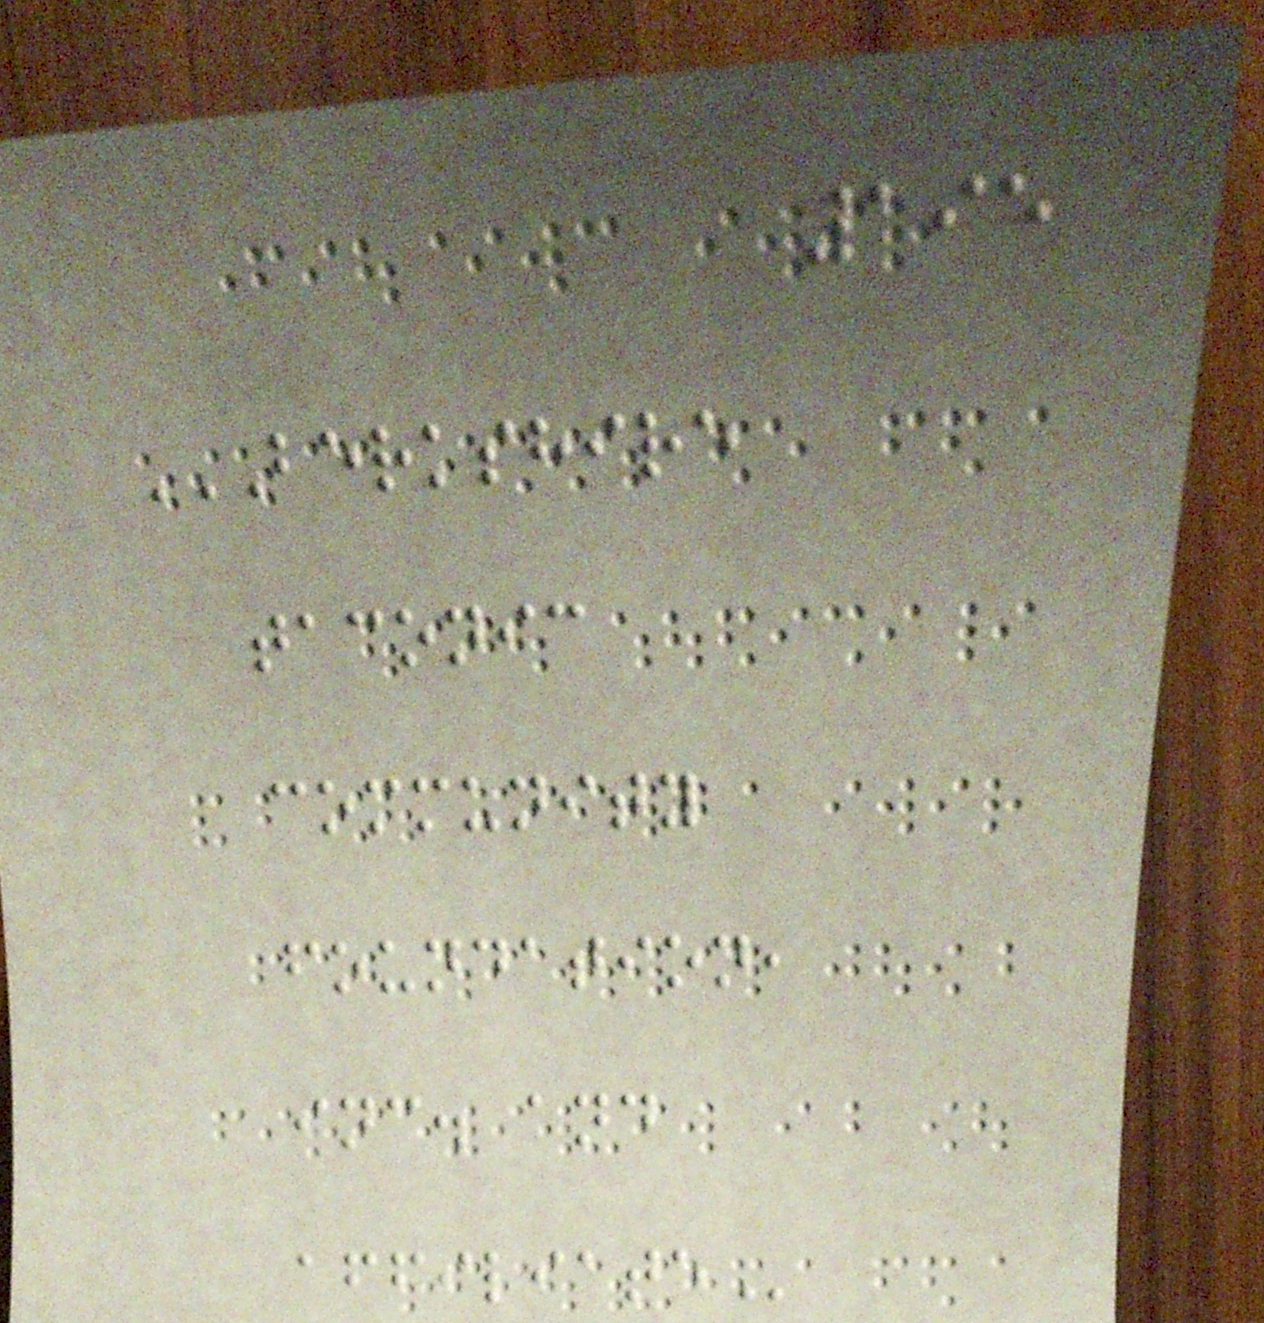195
BERKSHIRE
TACONIC
COMMUNITY
FOUNDATION,
INC. AND
AFFILIATE
